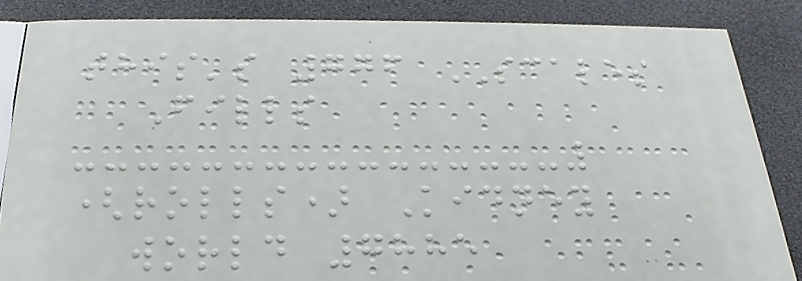this's 776 SCALES
Fills
(rolls) Kidney
world 7885
